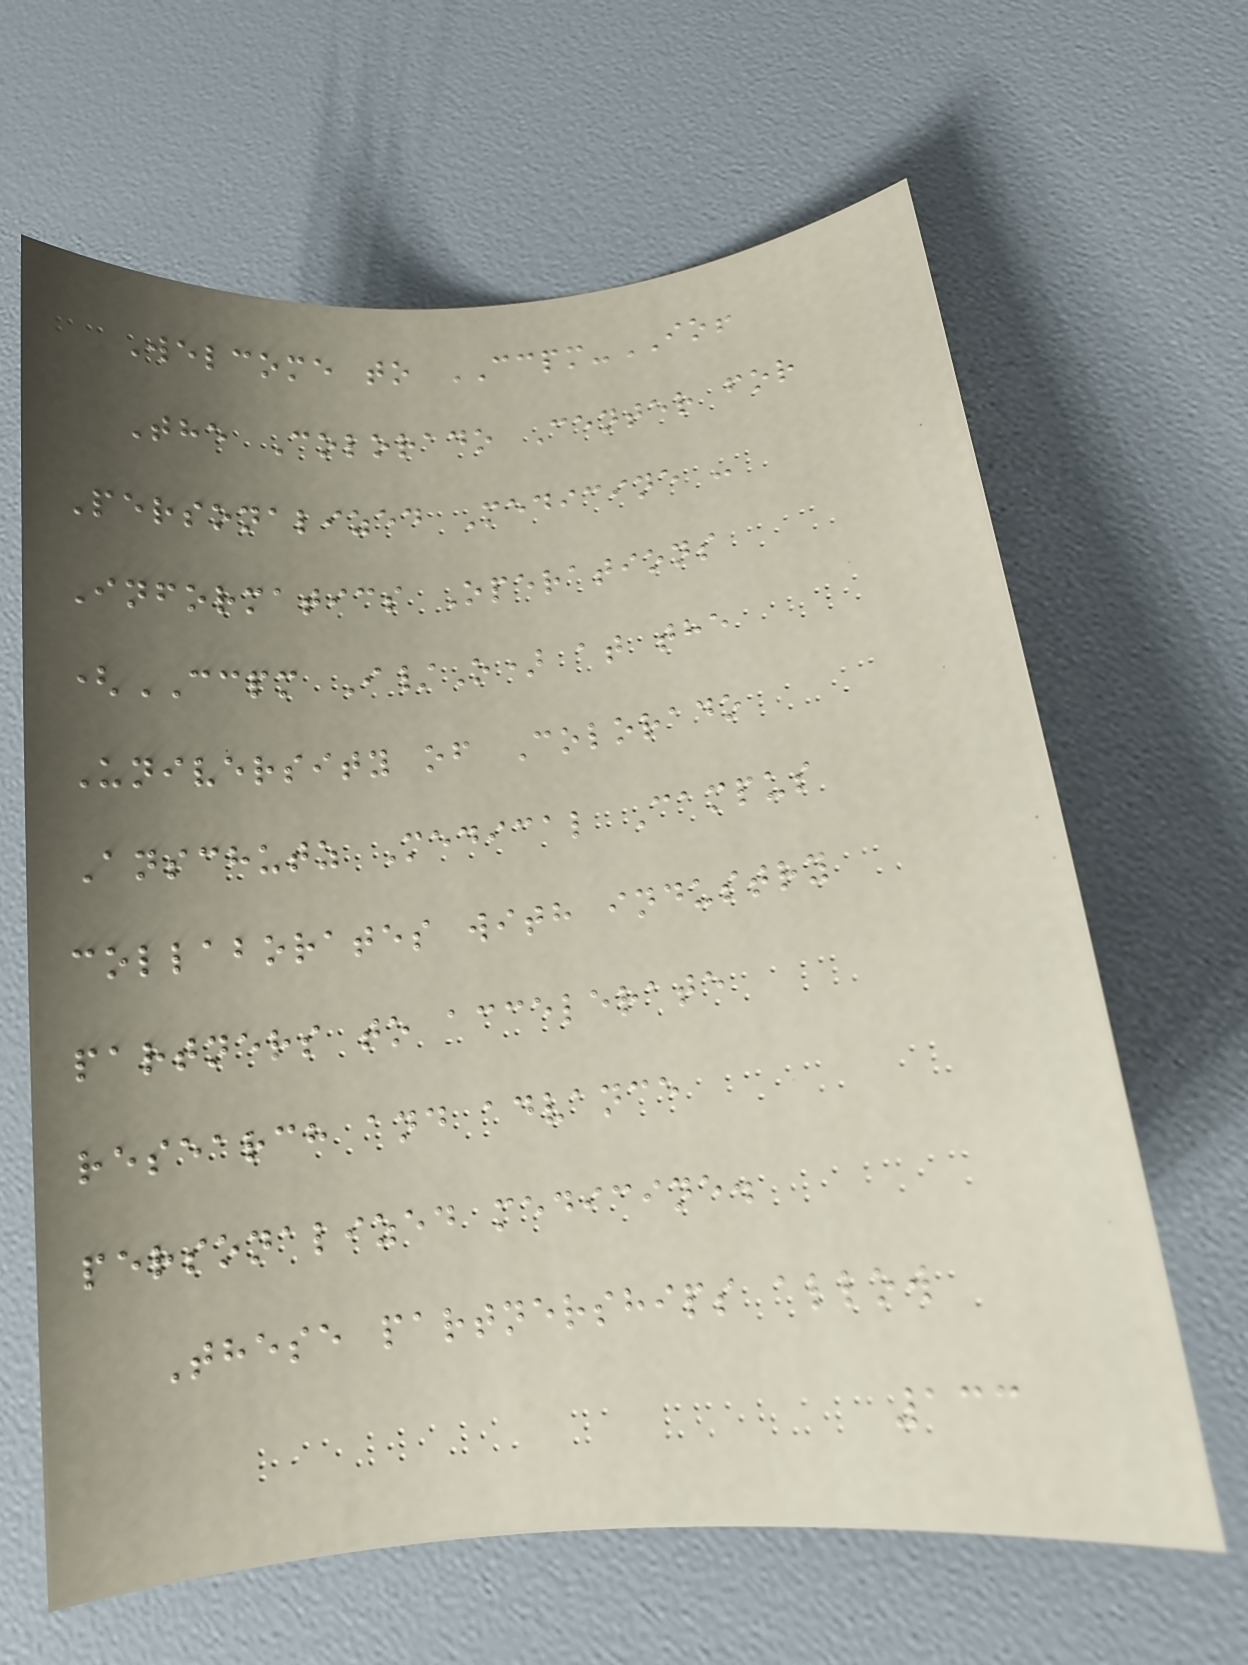Welcome to CCPM-IO!
The Colorado Center for
Personalized Medicine -
Informatics Operations
(CCPM I/O) at the
University of Colorado
Anschutz Medical Campus
collaborates with industry
partners to accelerate
research and advance
personalized medicine.
These partnerships allow
133
